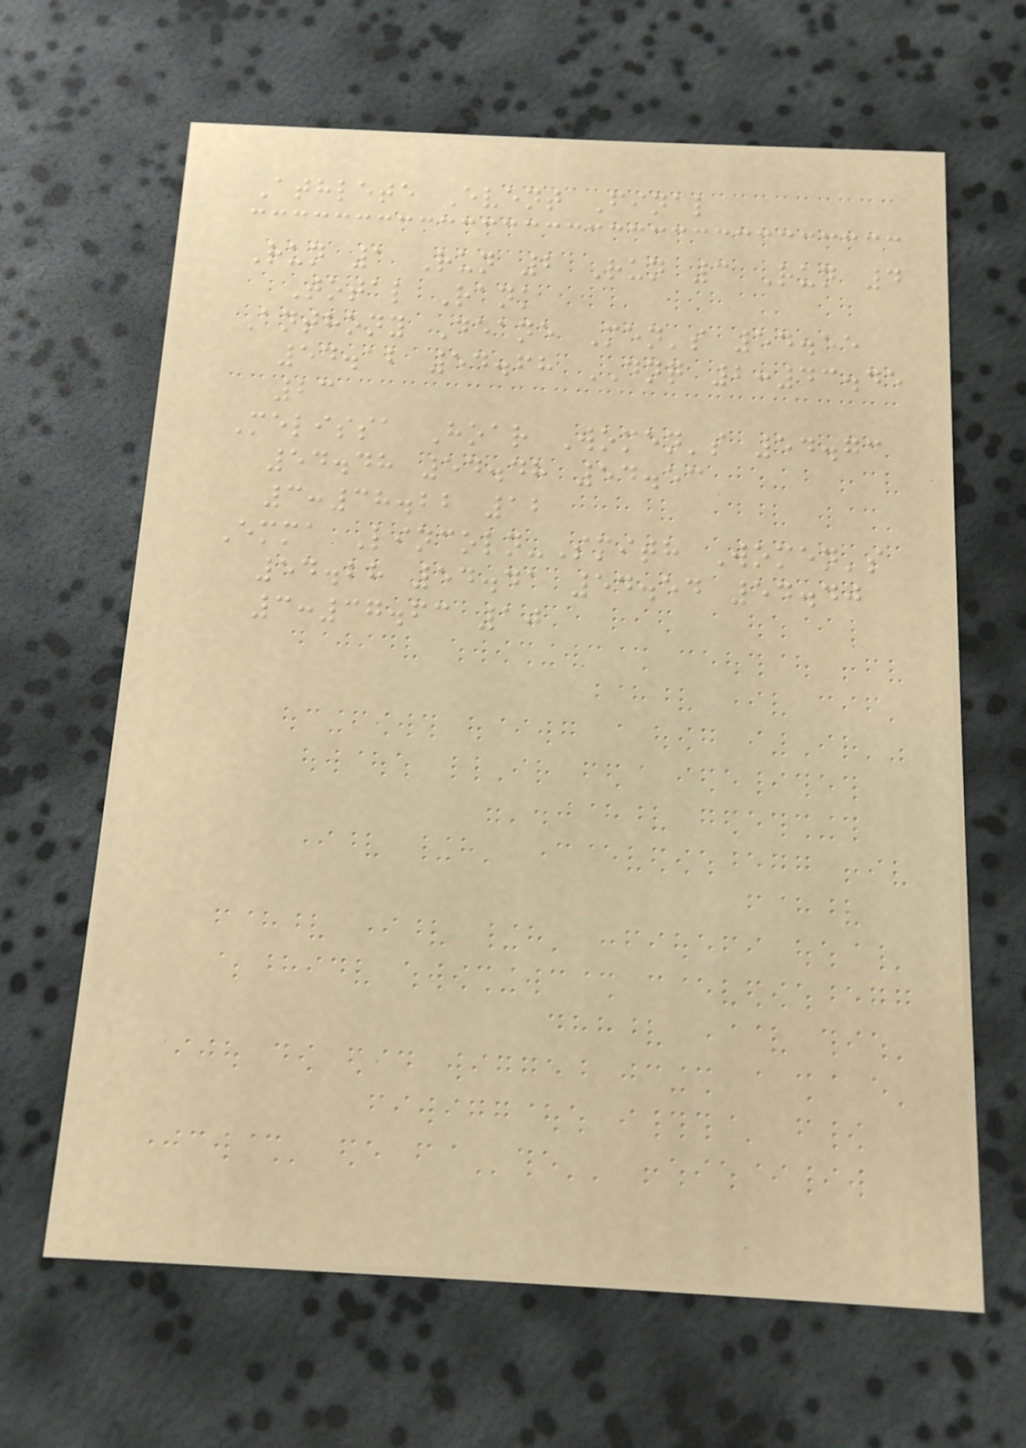Athlete Event Final
Run 1 Run 2 Run 3 Run 4
Total Rank
Anthony Deane Men's 54.55
54.12 54.68 DNQ 2:43.45
23
Melissa Hoar Women's 54.73
54.48 54.48 54.53
3:38.22 12
Emma Lincoln-Smith Women's
54.28 54.41 54.54 54.40
3:37.63 10
